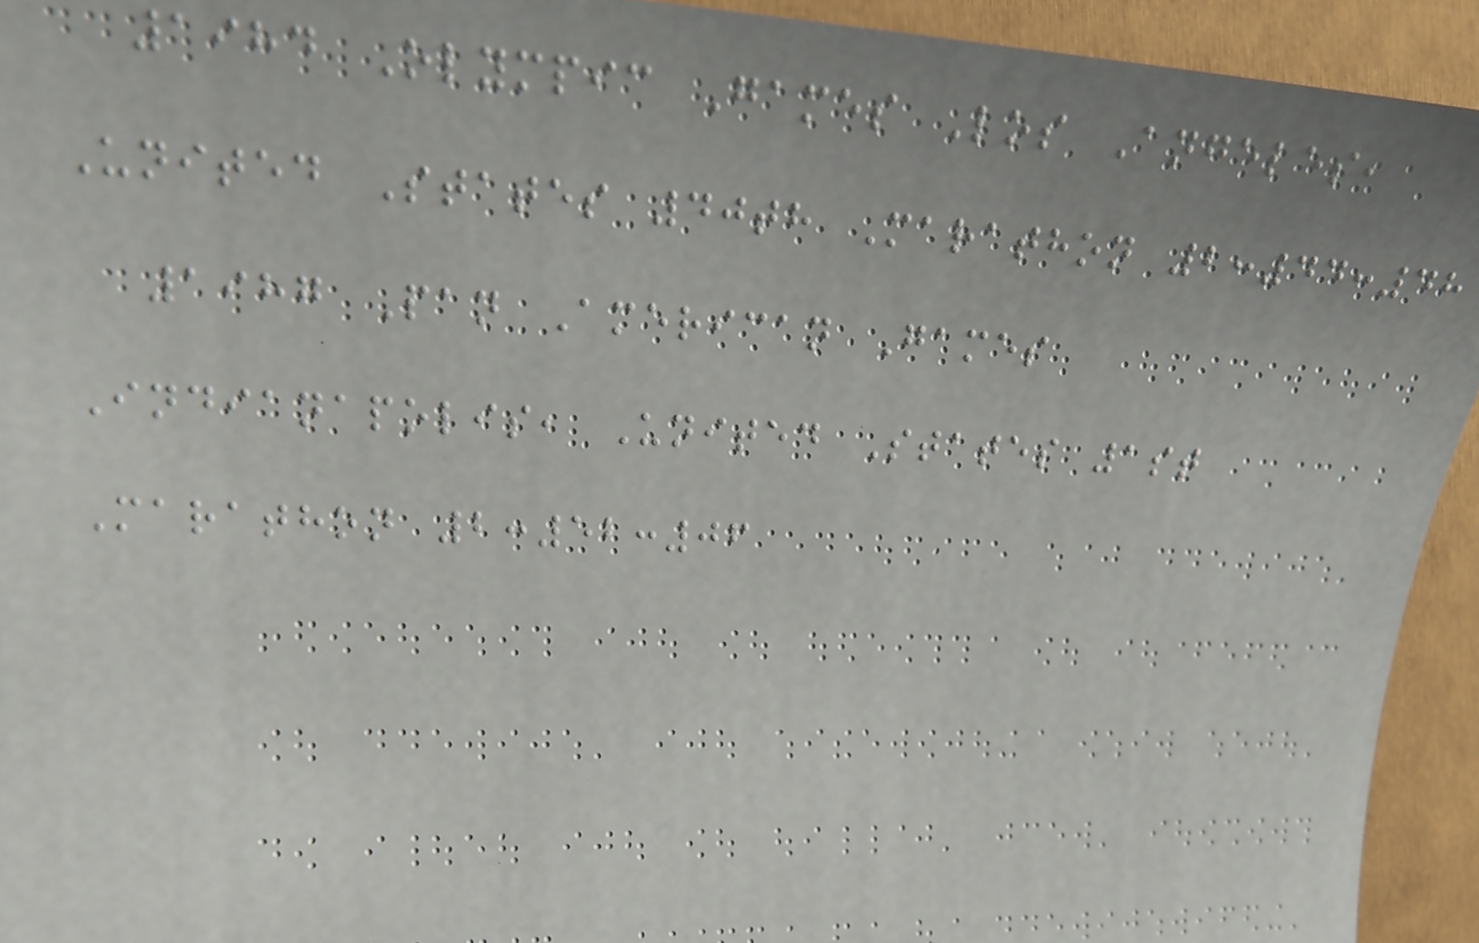1984 Olympic Games Los Angeles,
United States 40th Marathon 2:44:48
1987 Pan American Games
Indianapolis, United States 1st
Marathon 2:52:06
